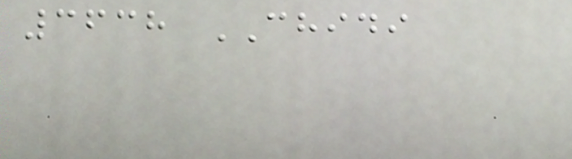3638 CHIDI
